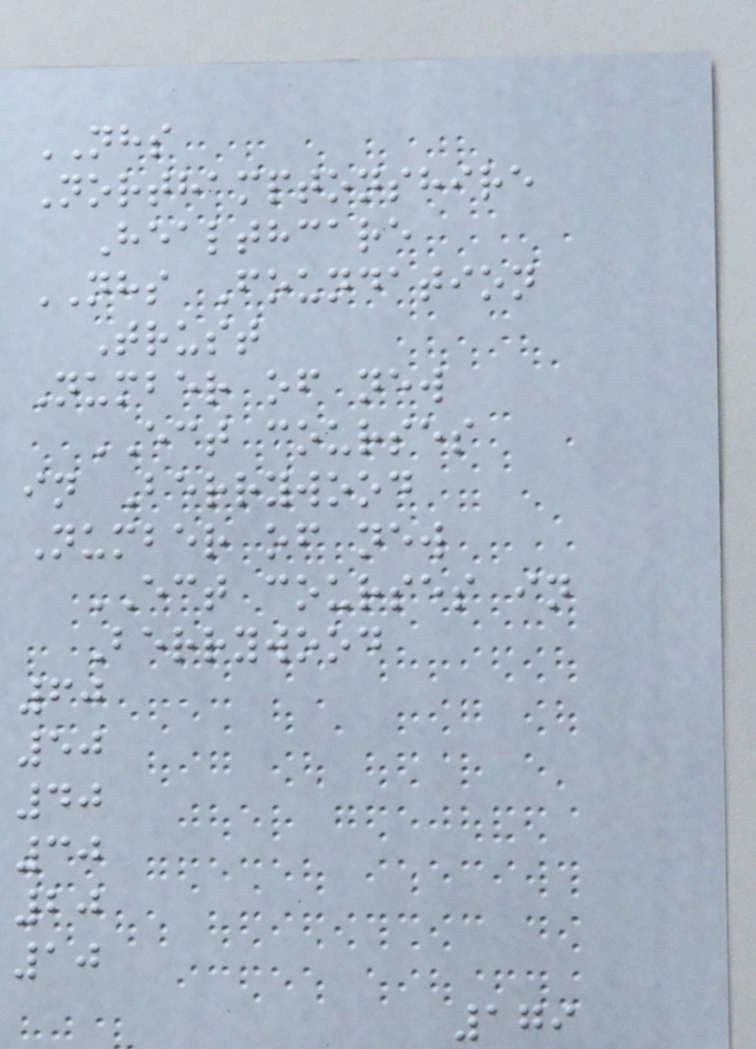NHS
Northamptonshire
Healthcare
NHS Foundation
Trust
Number of new
ECT courses
in Berrywood
Number of new
ECT courses in
Berrywood
60
50
40
30
20
10
179
